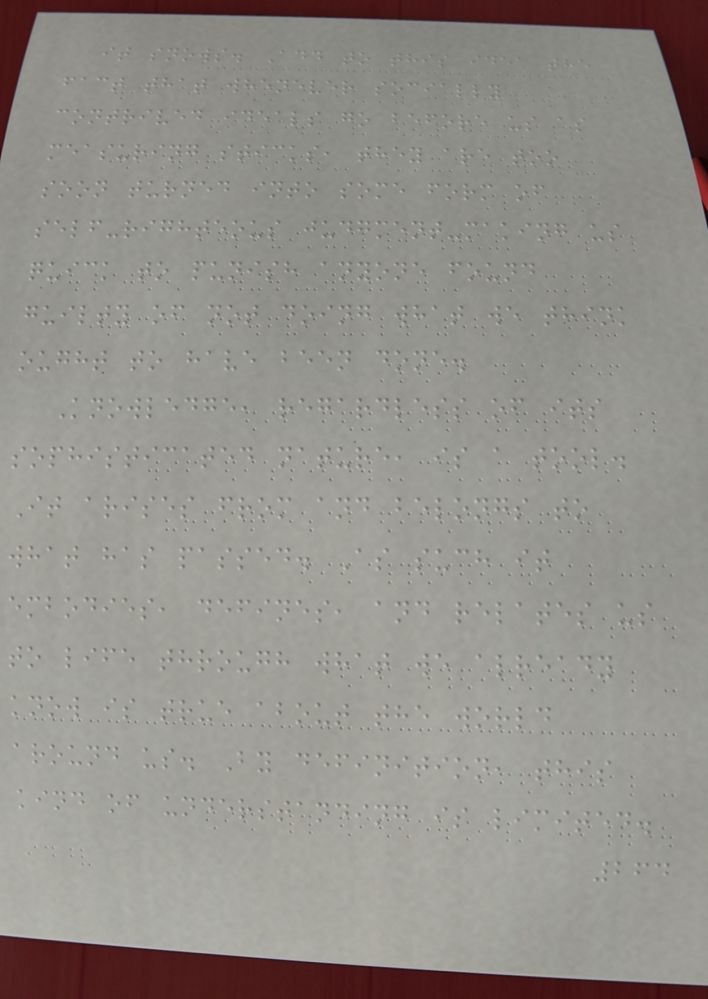it snows. Add to this idea the
fact that whenever socially
contrived ideals go before us as
measuring sticks, they are too
soon turned into some form of
self-righteous judgment-making us
quick to punish anyone found
guilty of not doing what we think
ought to have been done.
Knowledge, regardless of its
sophisticated nature, is a tool.
It arises from and belongs to
what has passed. As such it
embodies, defines, and relates us
to life through what we already
know is true about the world
around us. By definition, this
kind of understanding is limited.
264
